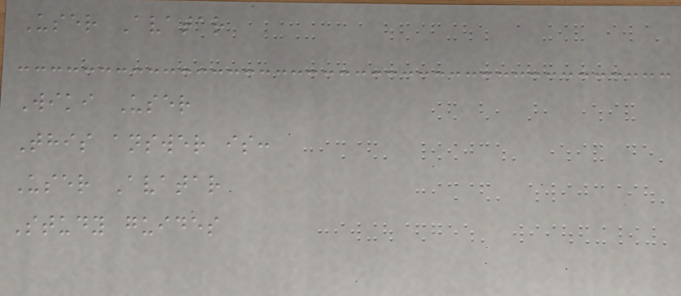User Avatar
Wiki User
This answer is:
User Avatar
Study guides
